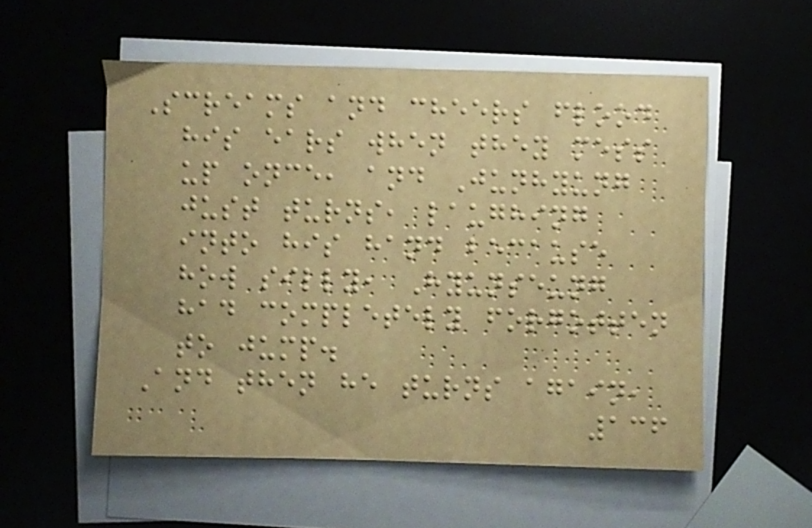Screams and cheers flood
his ears when they mess
up once, and Junhyung
just turns, laughing
into his hand because
how silly, Hyunseung
had completely forgotten
to jump.
And then he turns again,
136
